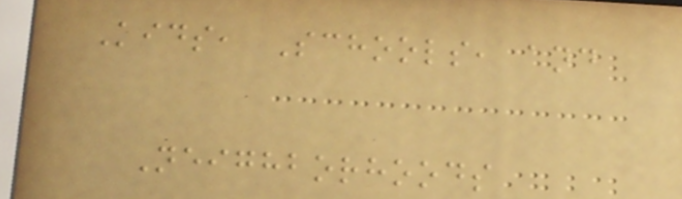Kids, Schools, and
Neighborhoods
